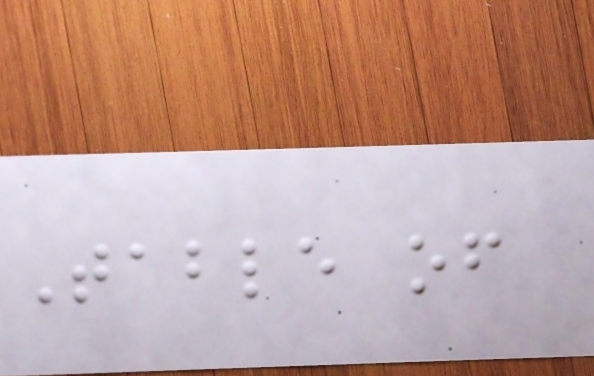Table of
